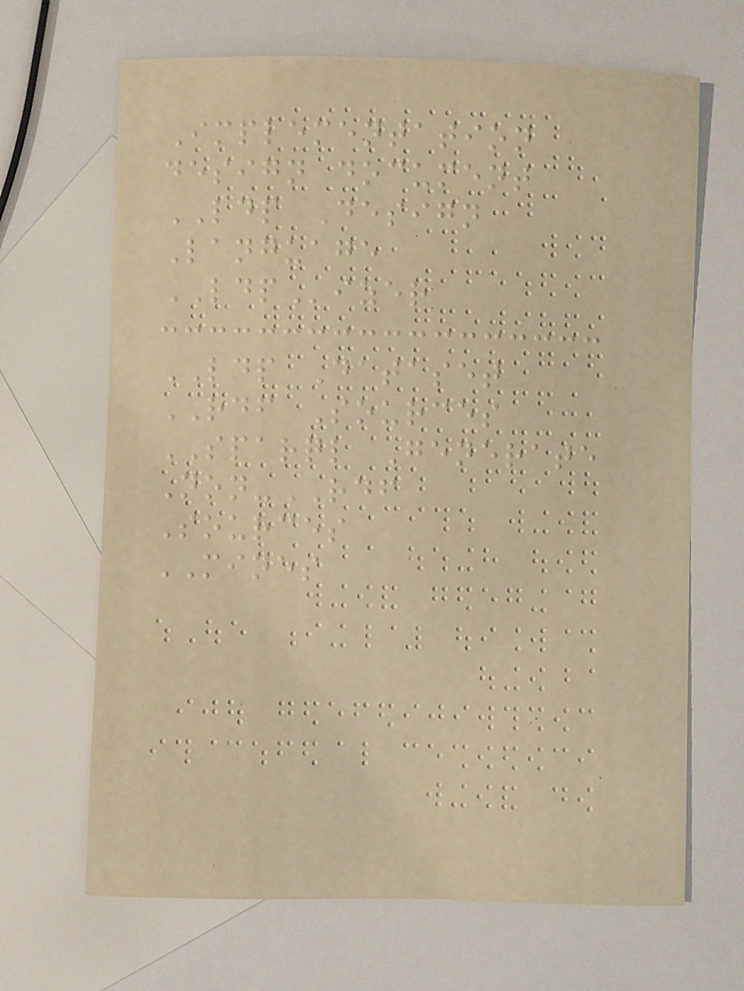Implementation
design document
LDP Design
Language
LDPizer
LDP Dataset
RDF Sources
SPARQL Generate
Non-RDF
Sources
MINES
